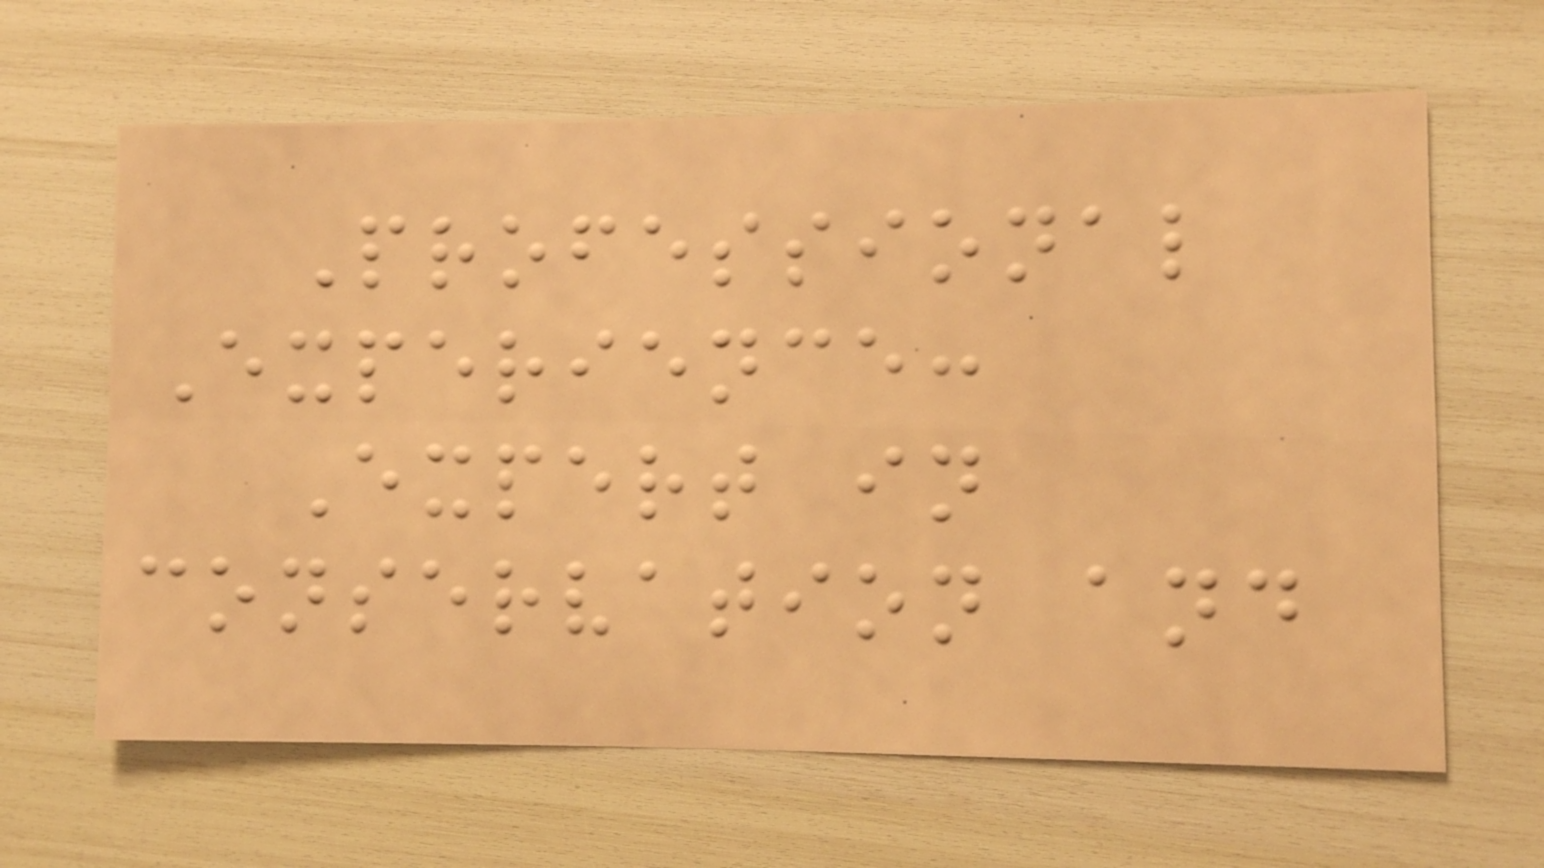Professional
Experience:
Expert in
conservation and
